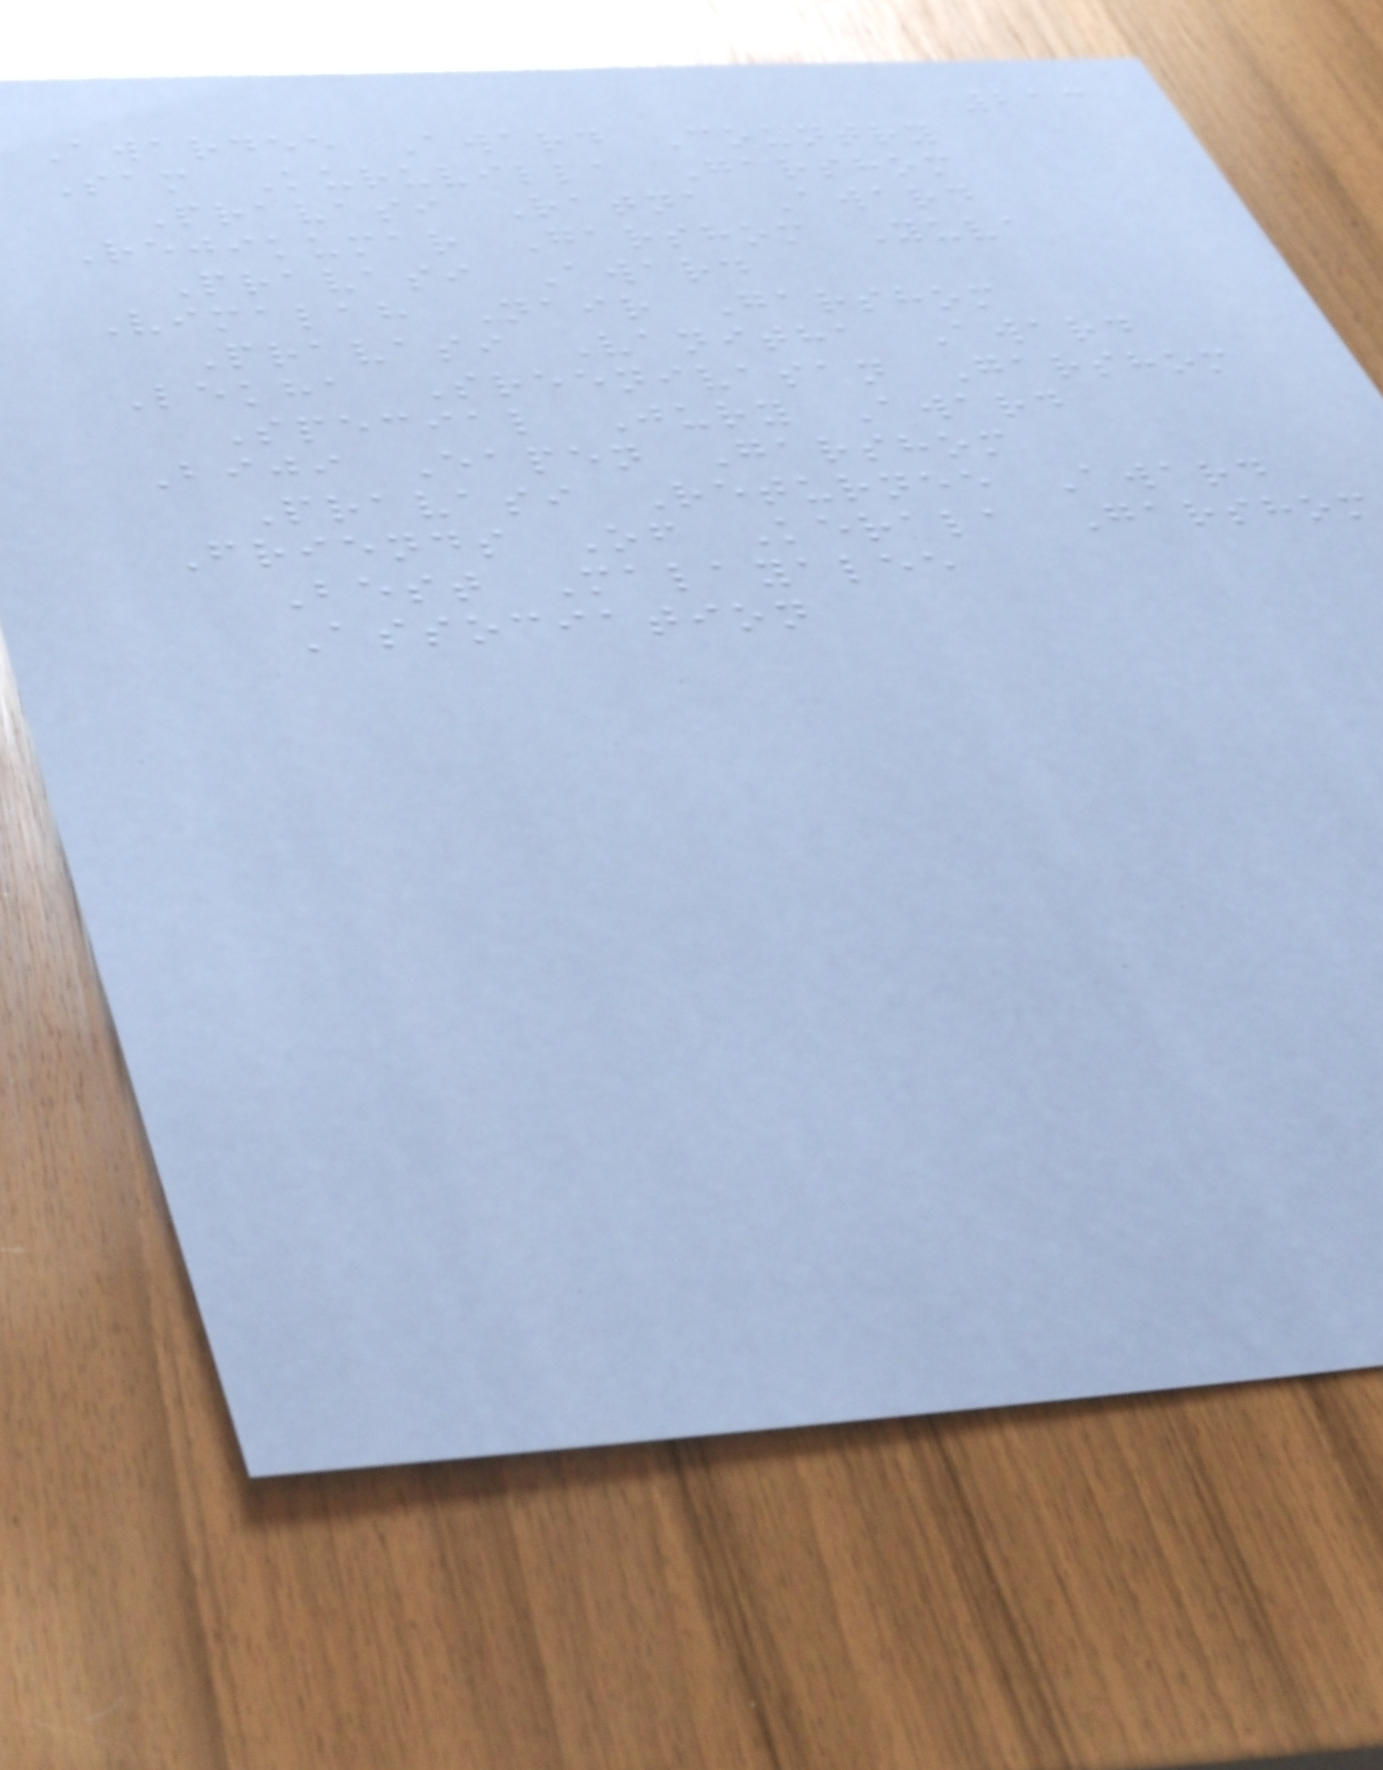213
Awardee Award Country
Sam Kuruvilla Garshom
Pravasi Ratna Award
Rejikumar Garshom Yuva
Pravasi Award
Vimalah Nair Garshom
Pravasi Vanitha Award
Lekha Sreenivasan Garshom
Special Jury Award
Biji Eapen Garshom
Pravasi Returnee Award
Friends Of Kerala Garshom
Best Malayalee
Association
